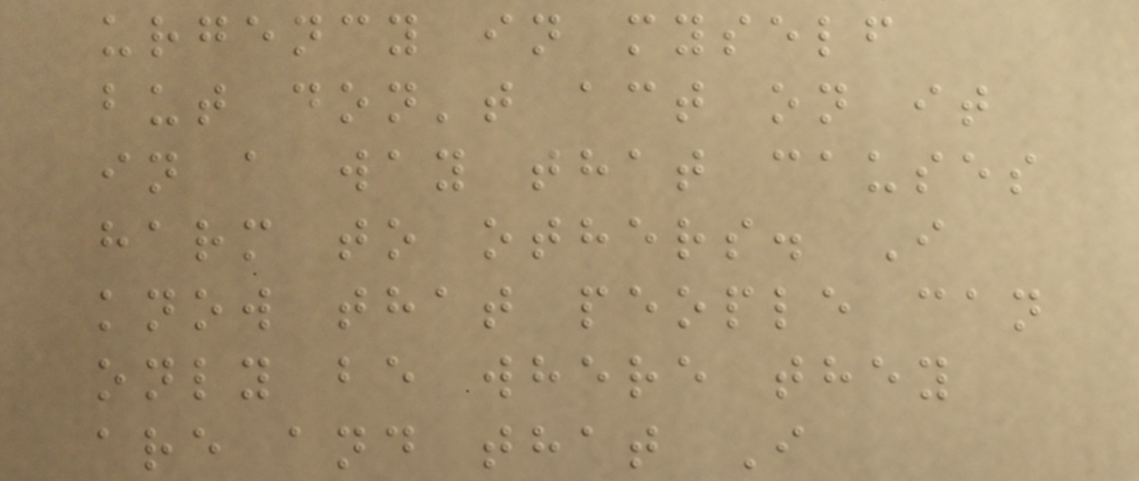urgency in myself
but don't act on it
in a way that causes
harm to others. I
know that people can
only be where they
are and that I
